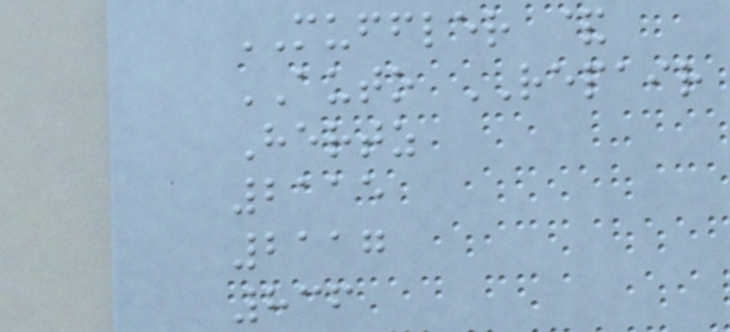MUFFLER &
AUTO REPAIR
Hertz
2115
2117
836
